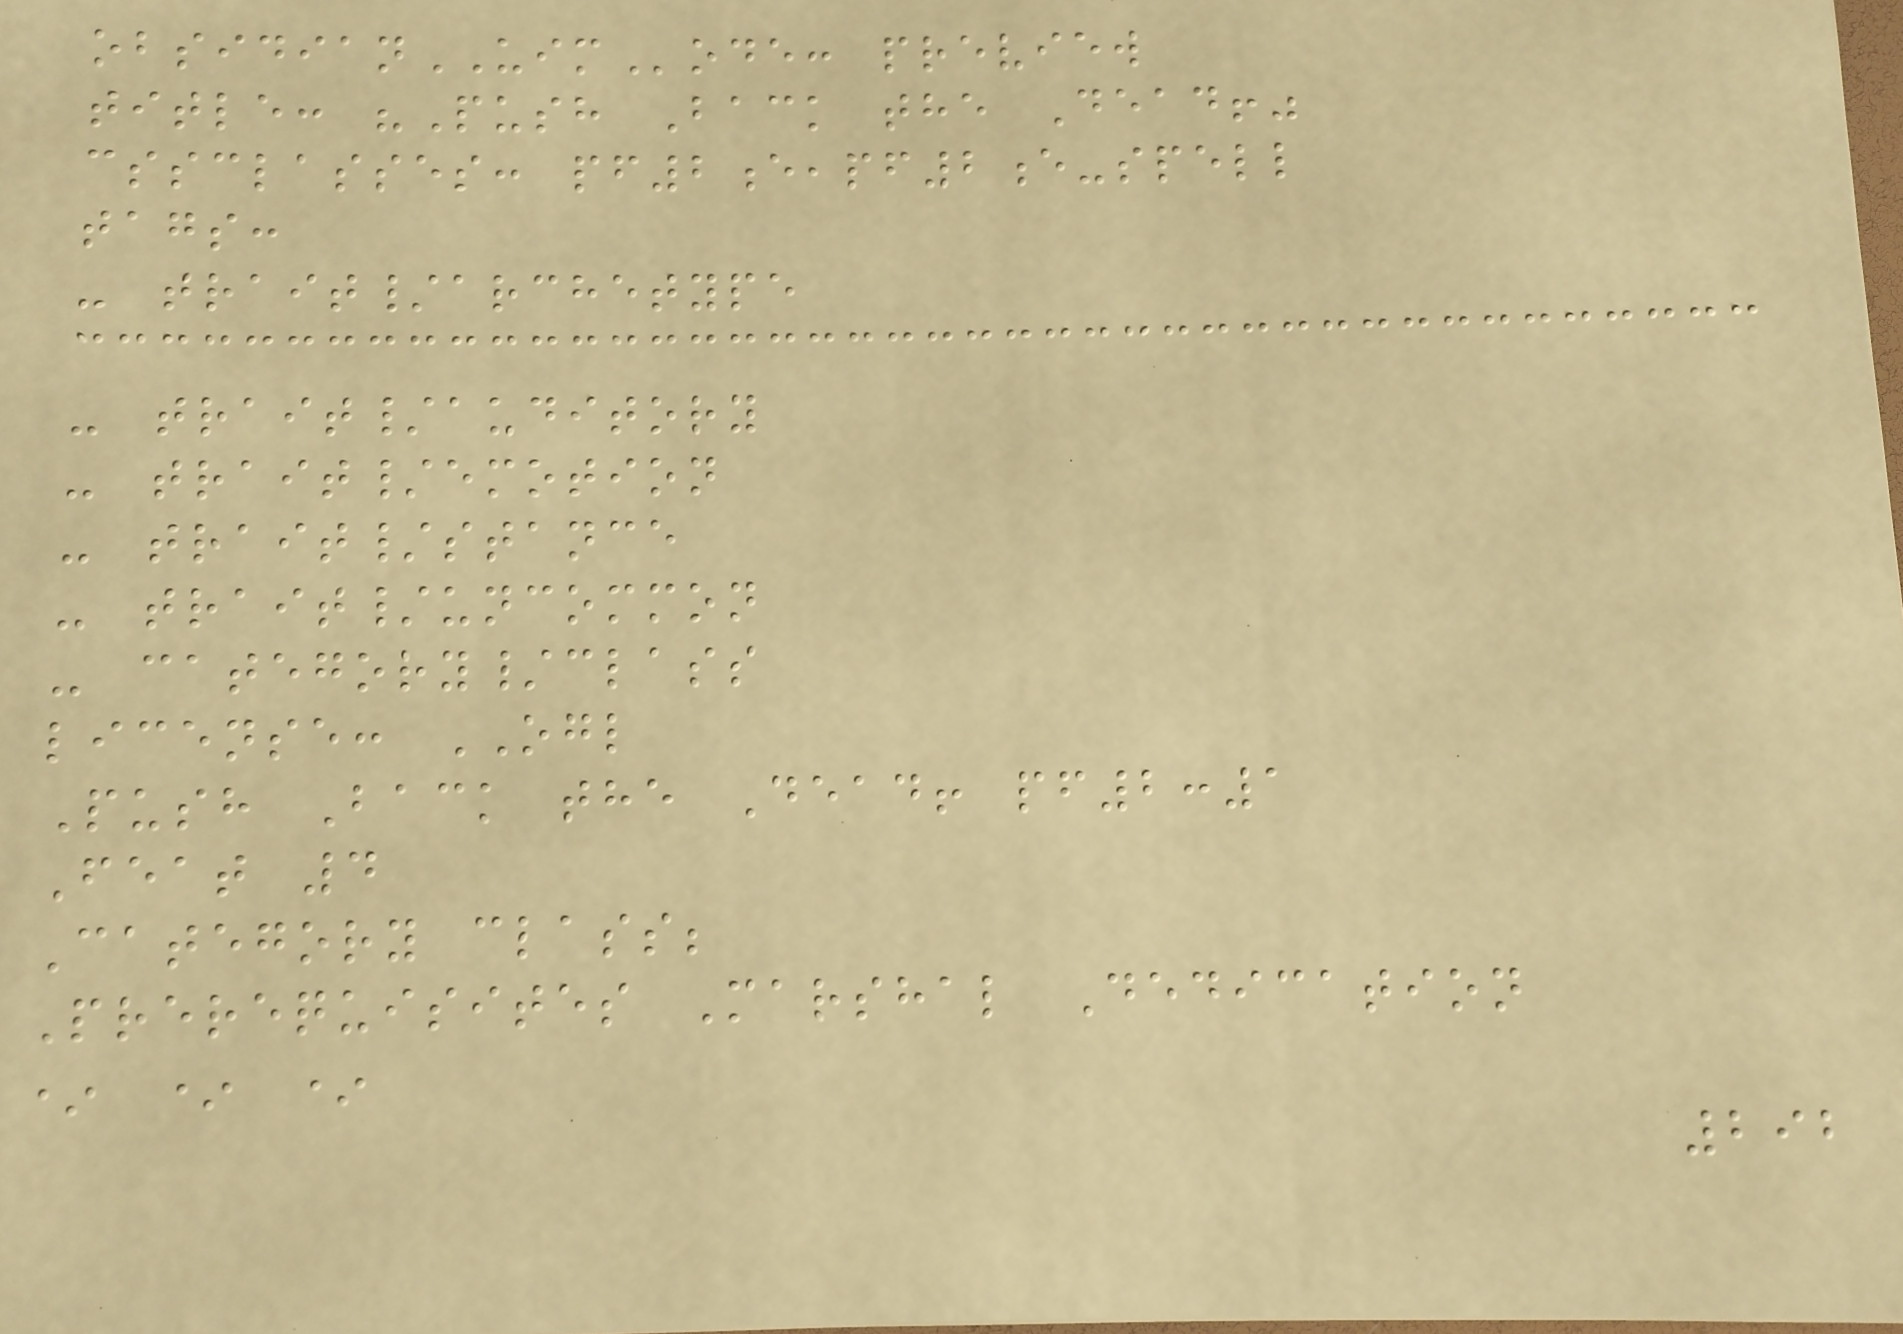obsidianUIMode: preview
title: "Push Back the Dead!"
cssclasses: pf2e,pf2e-spell
tags:
- trait/archetype
- trait/auditory
- trait/emotion
- trait/stance
- trait/uncommon
- category/class
license: OGL
Push Back the Dead! pf2:1
Feat 4
Category class;
Prerequisites Marshal Dedication
* * *
292
